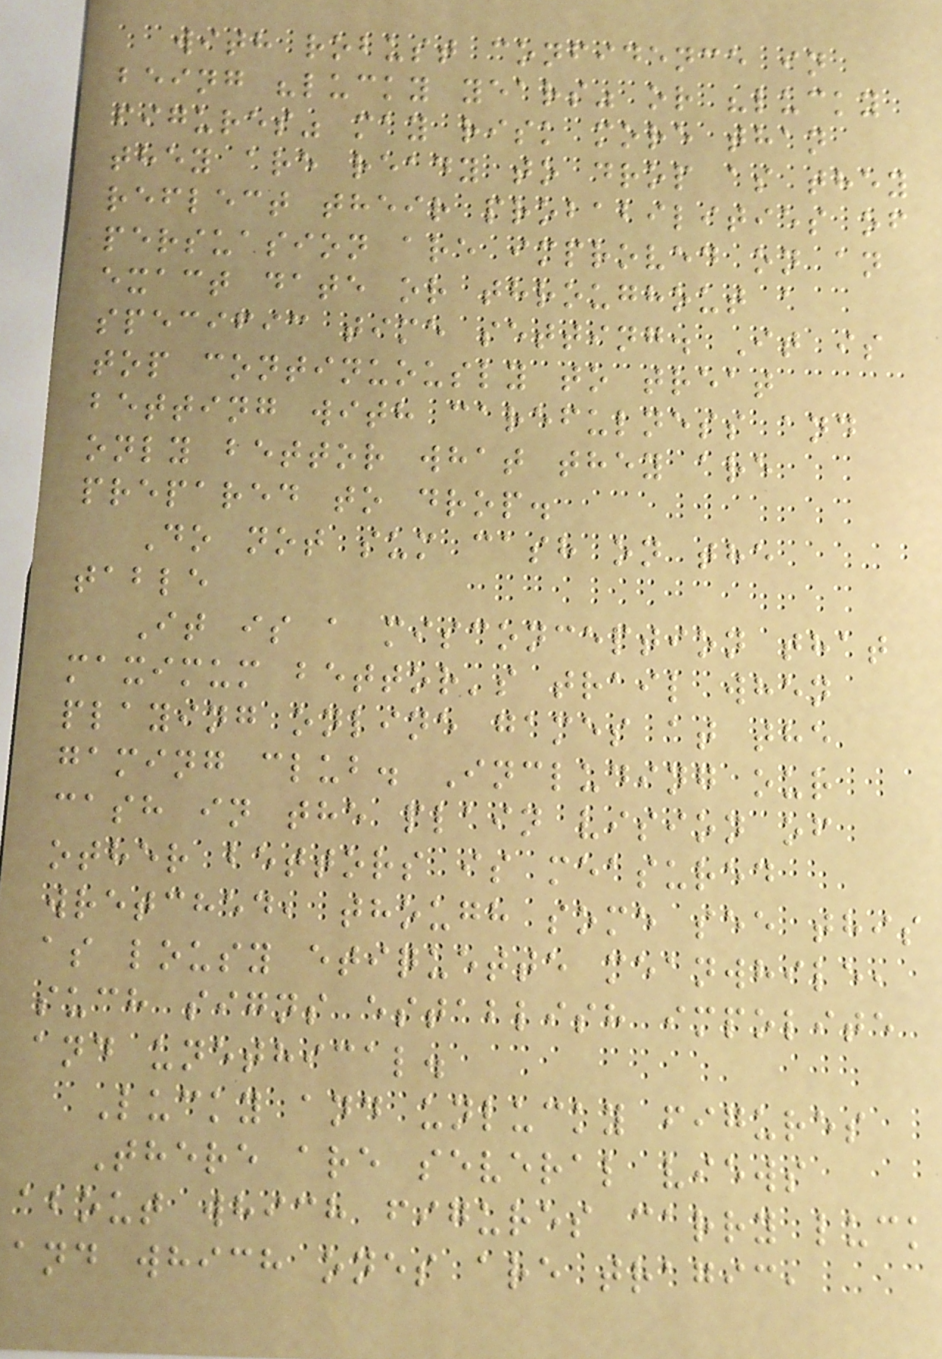with robust confidence in
being "lucky years" or "lucky
figures" may risk more than
they are ready to drop as they
reflect their probabilities of
persuasion are improved on an
exact date or throughout a
specific time setting. It is
top continuously to treat
betting with carefulness and
only bettor what they are
prepared to drop.
Do not sum cash on the
table
It is a misconception that
maximum bettor's trail when
playing online games at the
gaming club. Including our
cash in the plain vision of
other bettors is measured
wretched, though some see this
as lousy etiquette meanwhile,
such signs establish impolite
and unethical.
Lucky and unlucky figures
There are several views
about which figures carry luck
and which ones are tragic,
